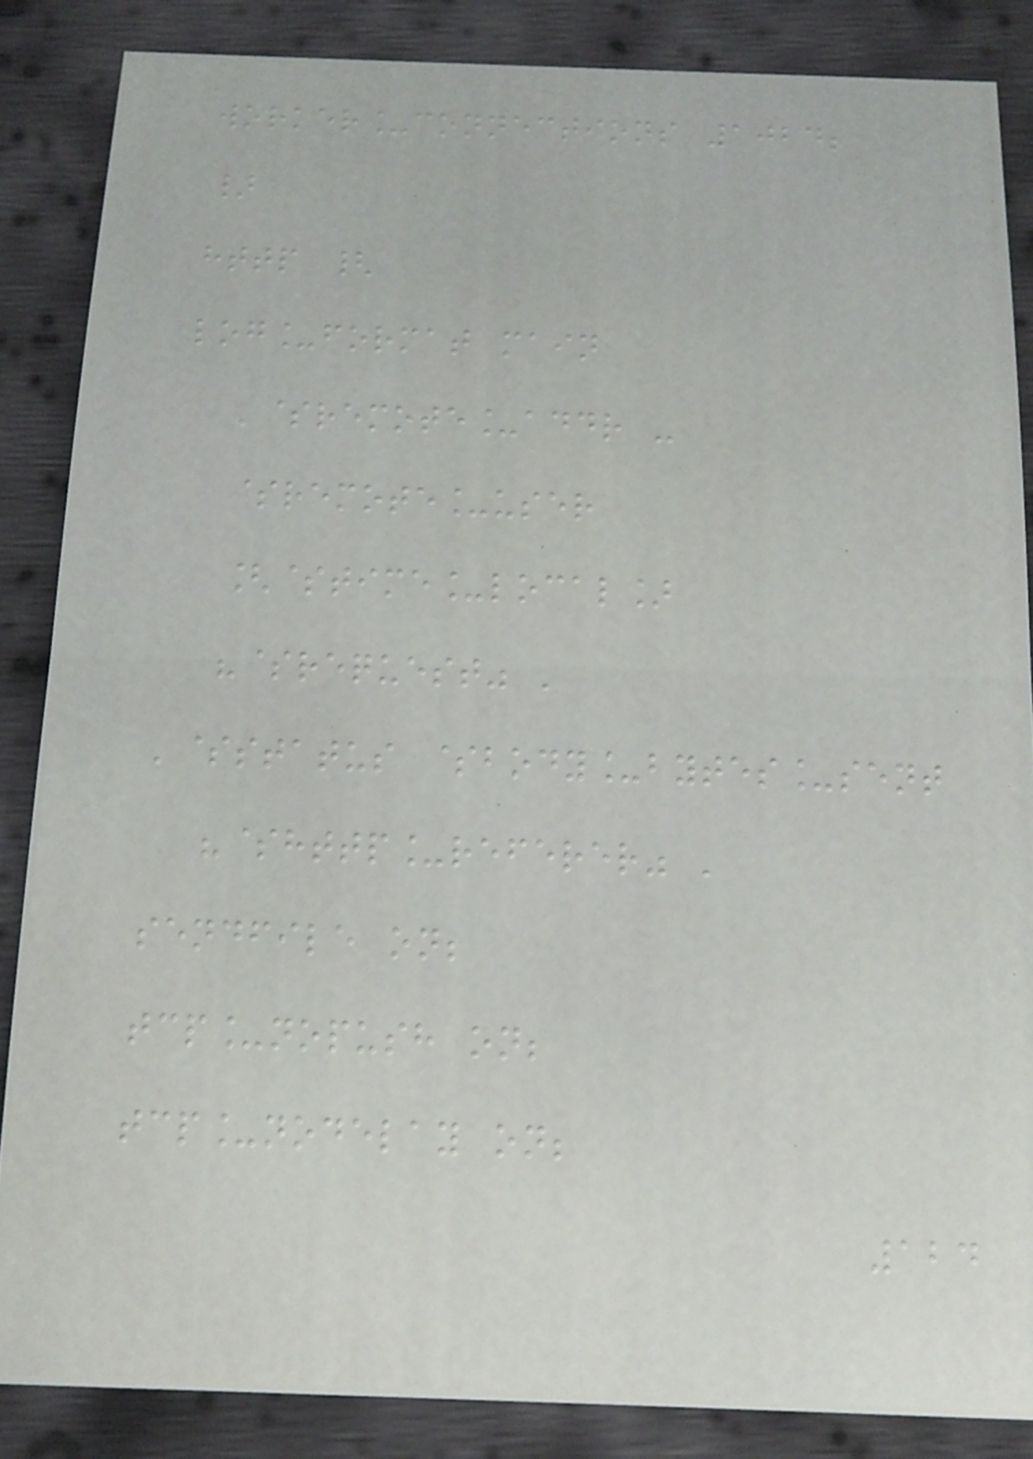worker_connections 1024;
}
http {
log_format main
'$remote_addr -
$remote_user
[$time_local]
"$request" '
'$status $body_bytes_sent
"$http_referer" '
sendfile on;
tcp_nopush on;
tcp_nodelay on;
124
